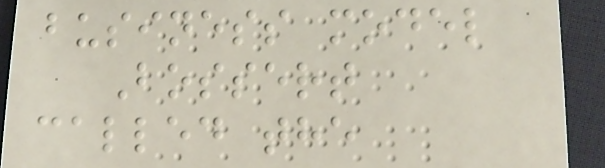business model
Bossert
called the
